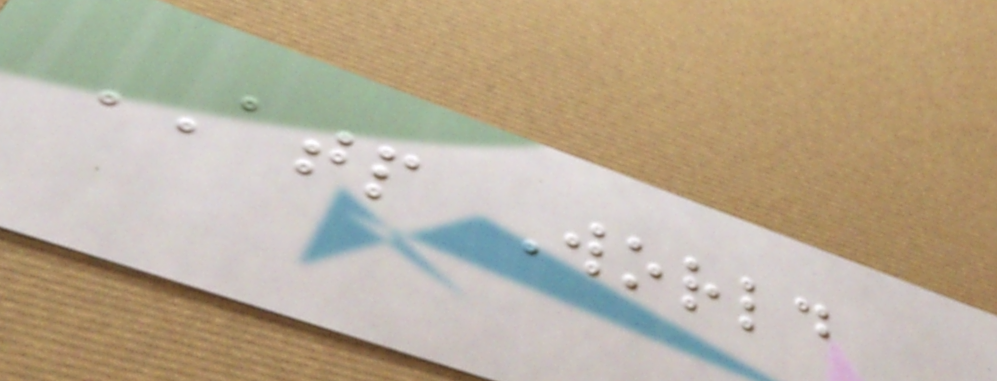ATP World
